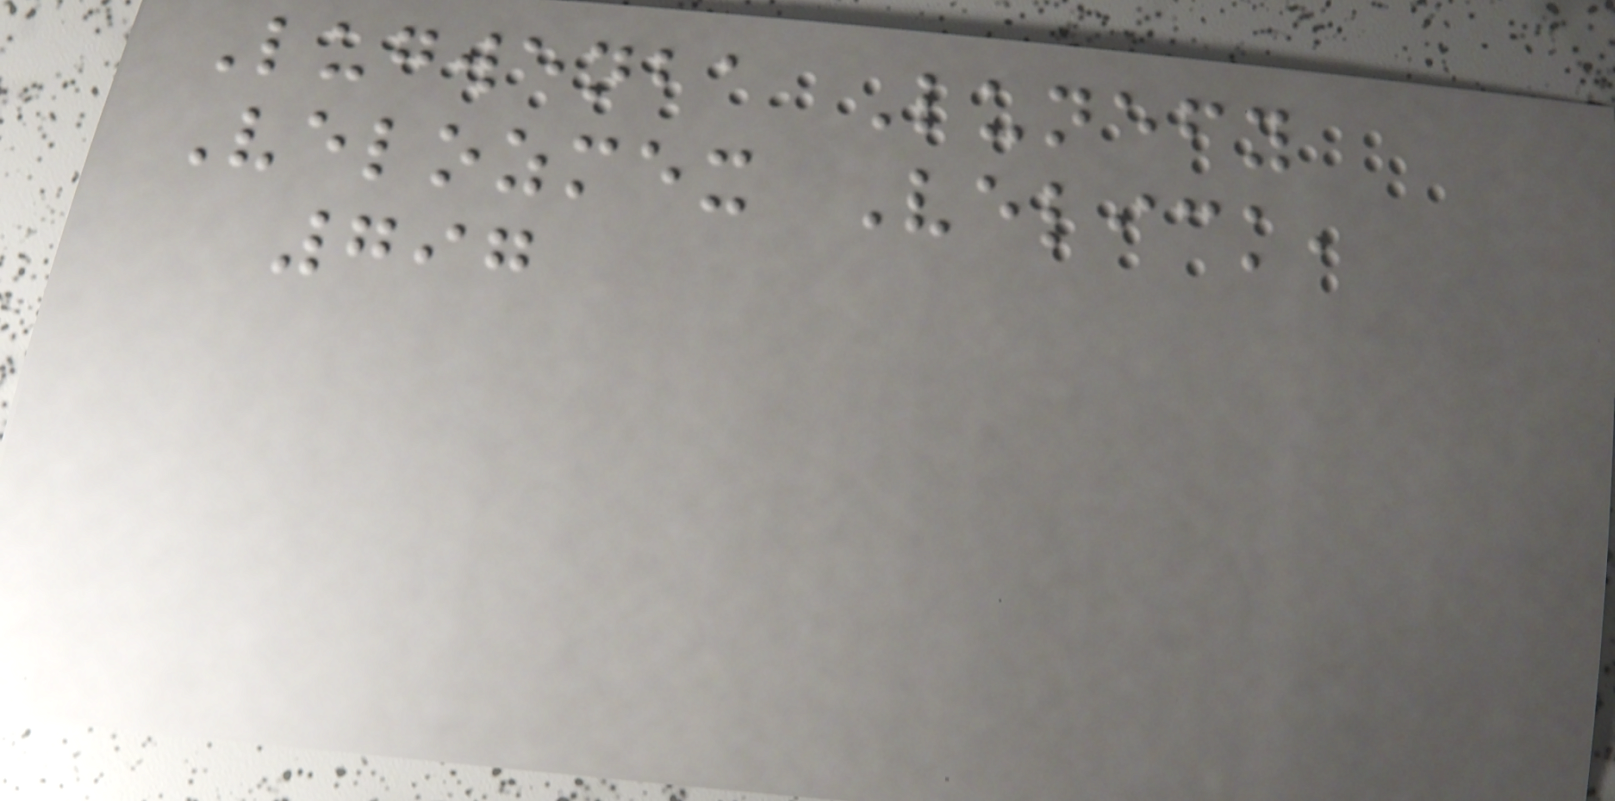Lugwenba Lunefy
Velozmex Velick,
797
